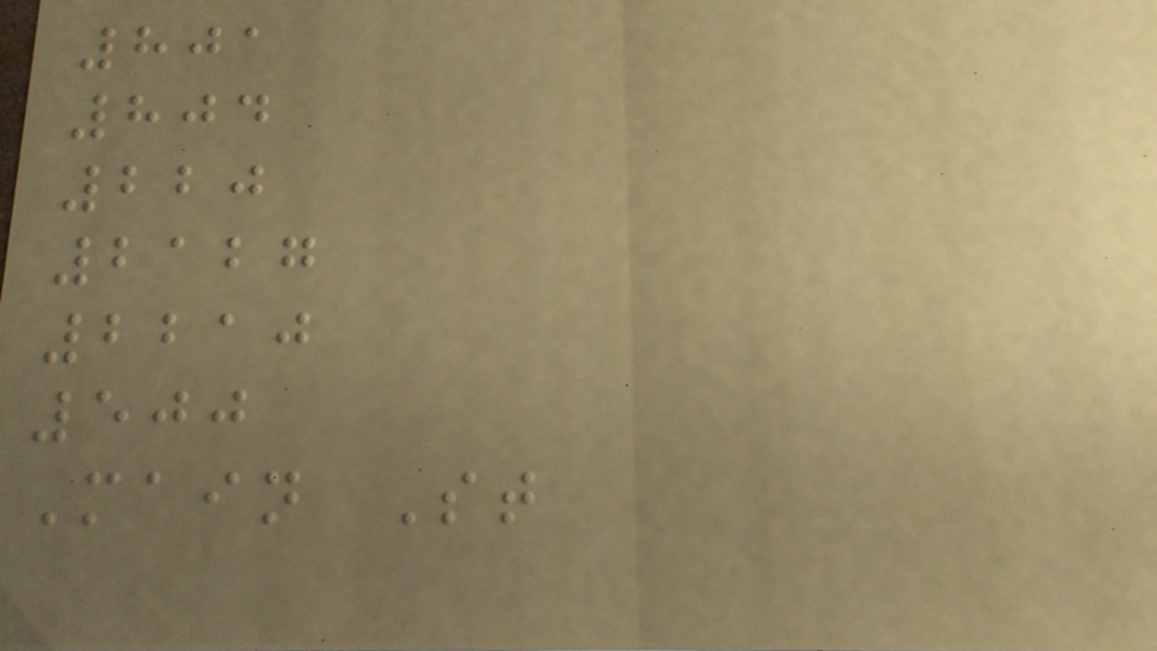801
804
220
2127
2210
500
Main St
